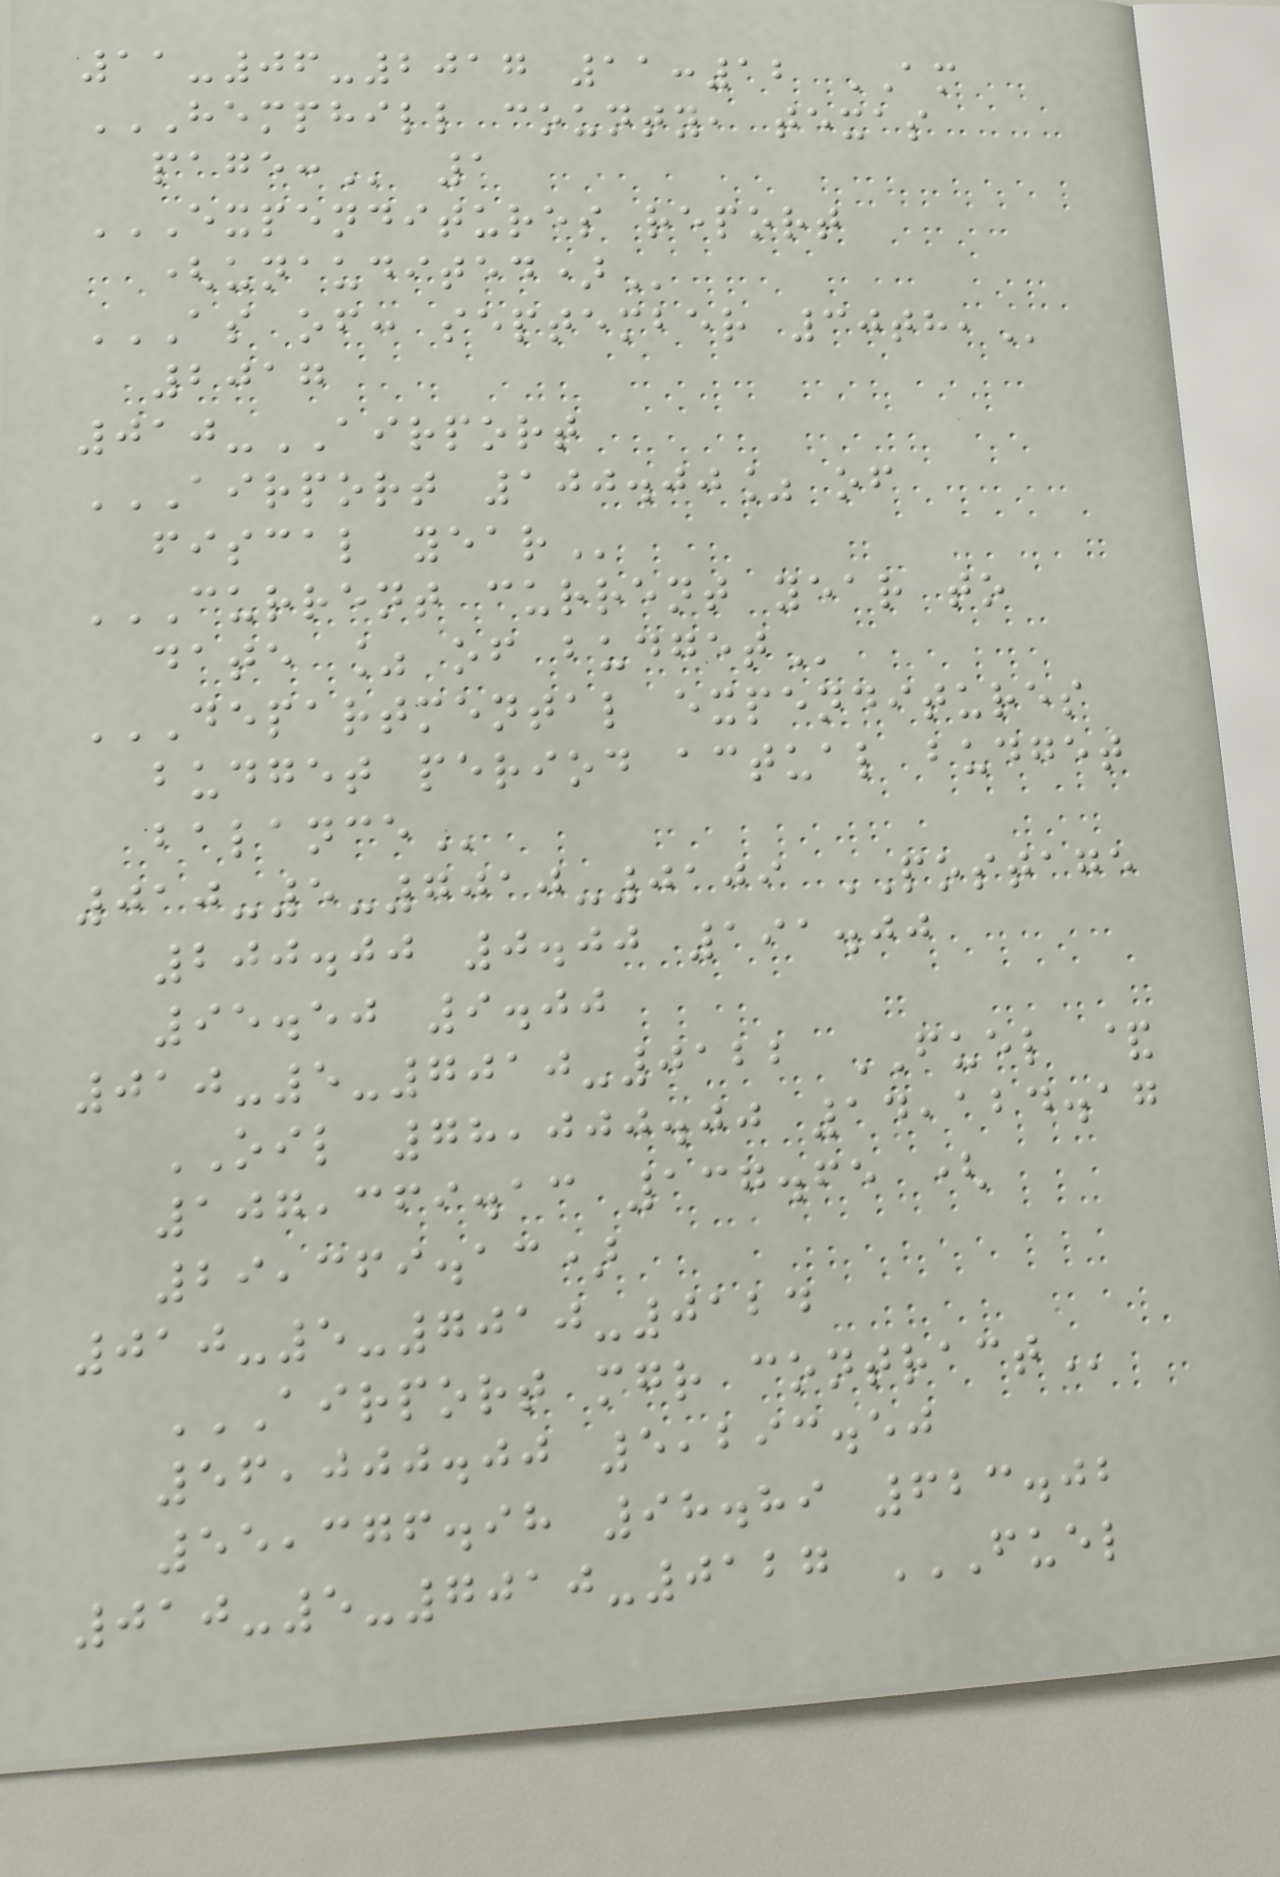11-06-2017 11:12 AM
HEMPHILL COUNTY, TEXAS
PAGE: 1
EXPENDITURES REPORT
(UNAUDITED)
AS OF: SEPTEMBER 30TH,
2017
010-AIRPORT
AIRPORT 100.00% OF
FISCAL YEAR
CURRENT CURRENT YEAR TO
DATE % OF BUDGET
DEPARTMENTAL EXPENDITURES
BUDGET PERIOD ACTUAL BUDGET
BALANCE
010-5-7010-0109 POSTAGE
200.00 0.00 191.00
95.50 9.00
010-5-7010-0122 FUEL &
OIL 78,000.00 14,124.17
107,369.13 137.65 (
29,369.13)
010-5-7010-0124
AIRPORT MGR CONTRACT
56,000.00 5,293.50
55,376.98 98.89 623.02
010-5-7010-0127 FUEL
